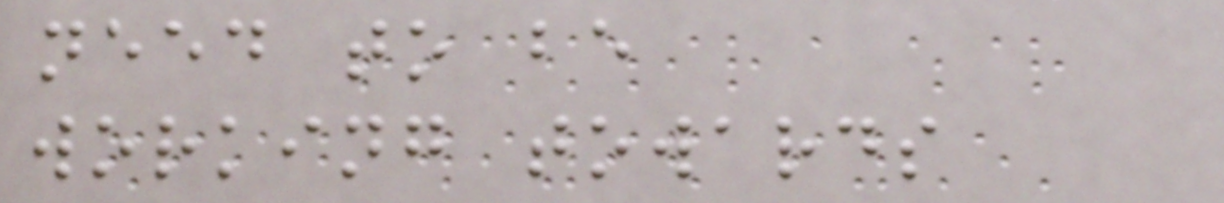need to be
working towards
